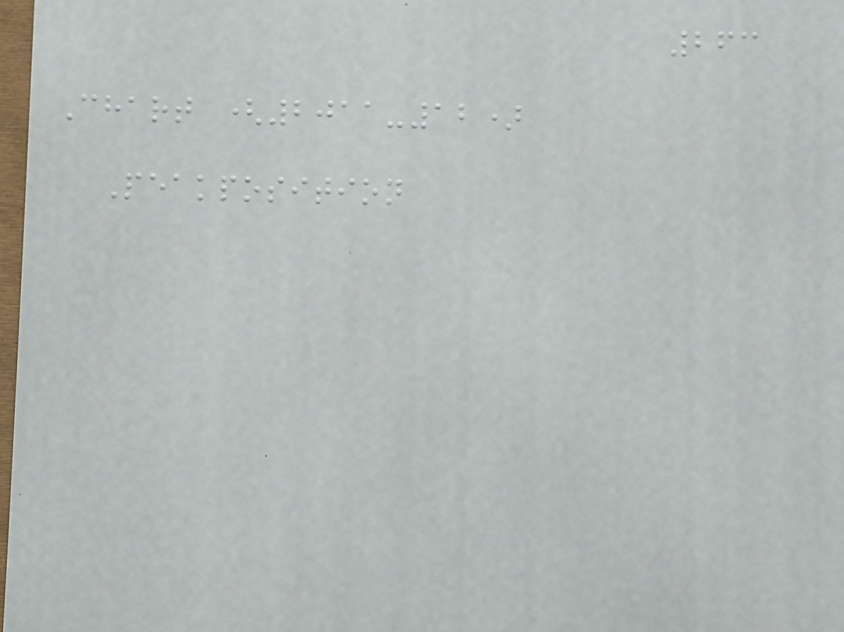263
Chart (2011-12)
Peakposition
